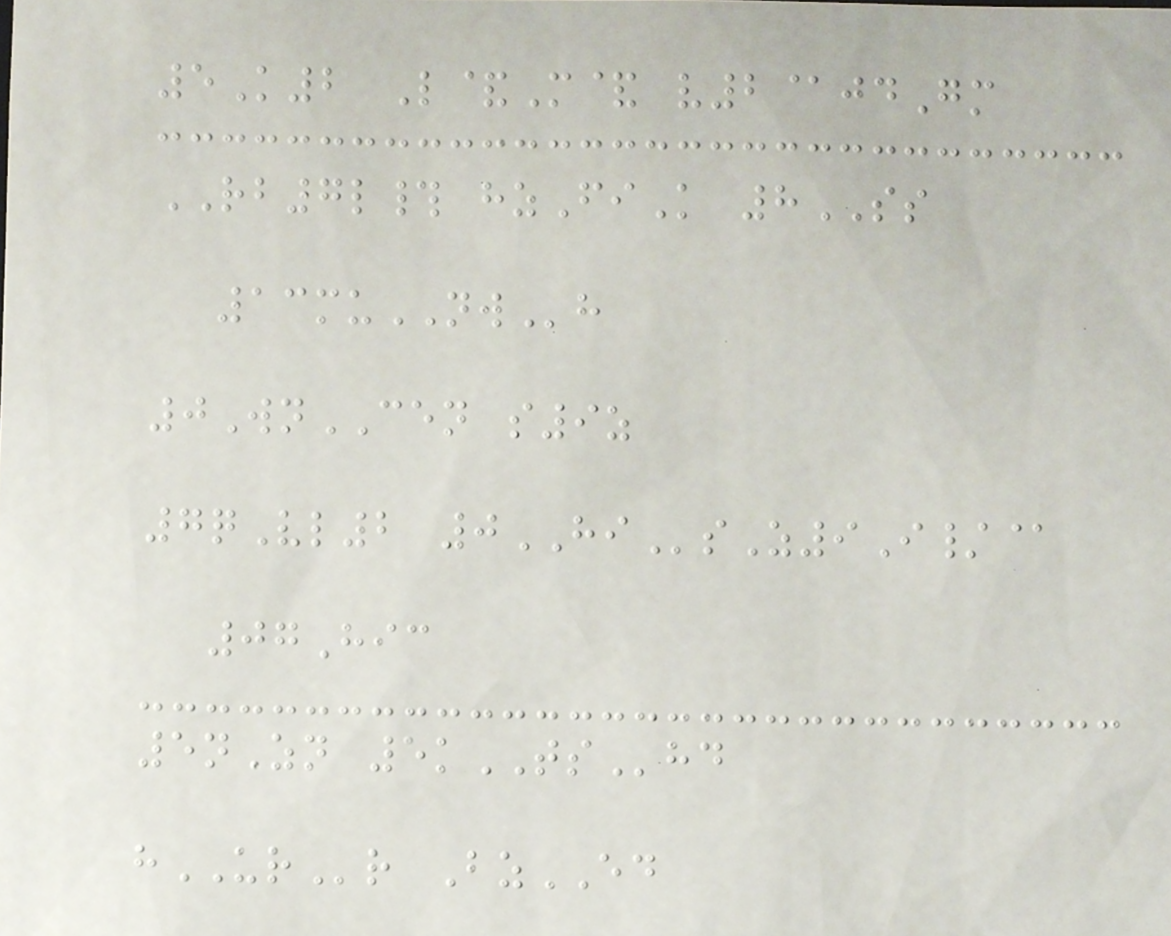5K2 L&M& v2@jdGm
RB7l# hzFiK 8SS
13muNWh
0WnCEN s9z
7qVl2 0HIsZ9I/@
07Hic
5nZn 5kTShd
hURr BzED
